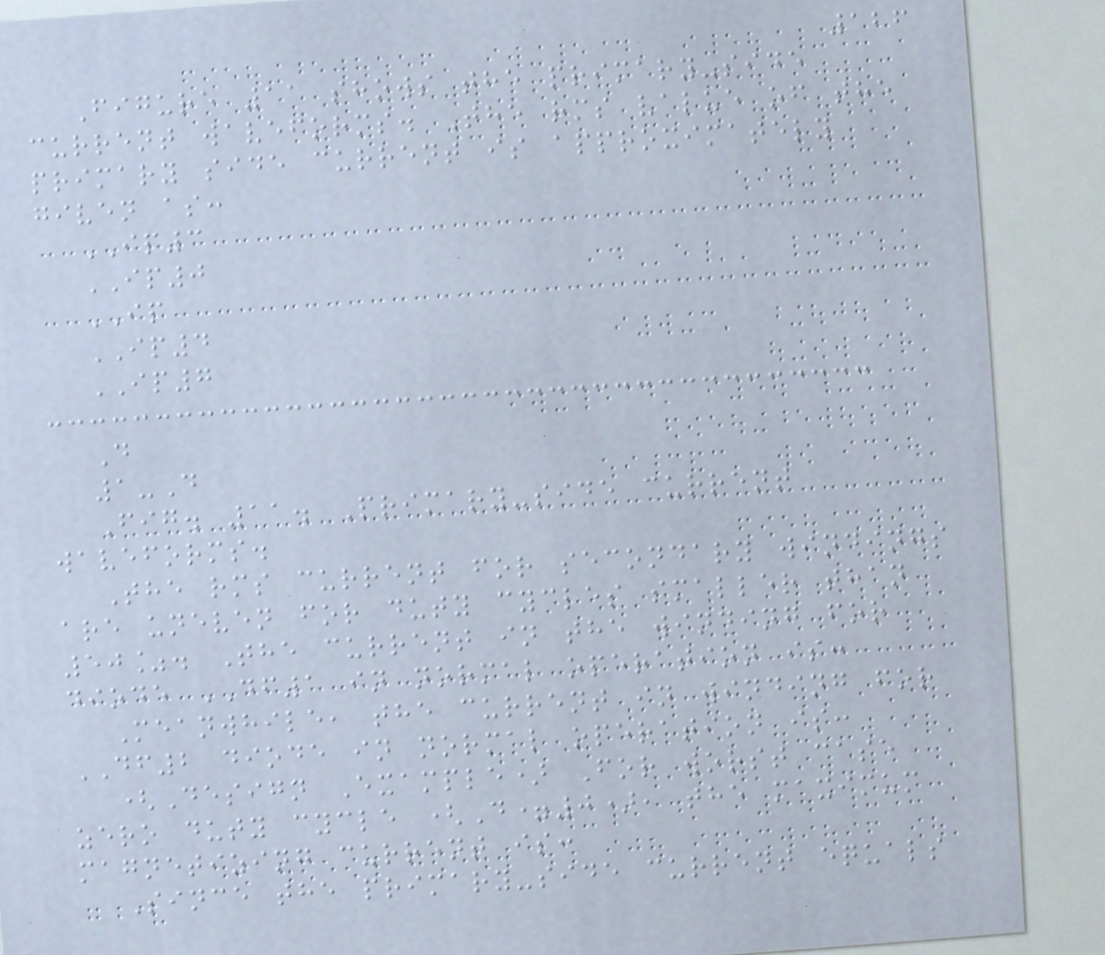126
Figure 11 shows the primary-side
current waveforms. The rms value of the
primary side current is approximately
given as:
IP3
IP0
IP
IP4
IP7
D
1-D
Fig. 11. Primary-side current
waveforms.
The rms current for secondary windings
are uneven for duty cycles smaller than
50%. The current in the winding for
diode DF1 in normal operation is:
Meanwhile, the current in winding for
DF2 diode in normal operation is:
(Design Example) For worst case
zero duty cycle (D=0), the maximum
magnetizing current is:
Since the primary-side current equals
